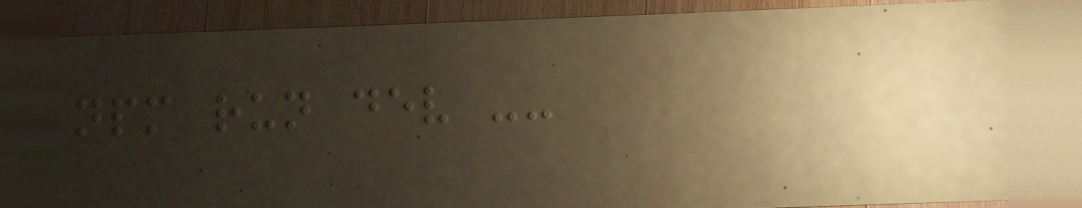npm run dev --
